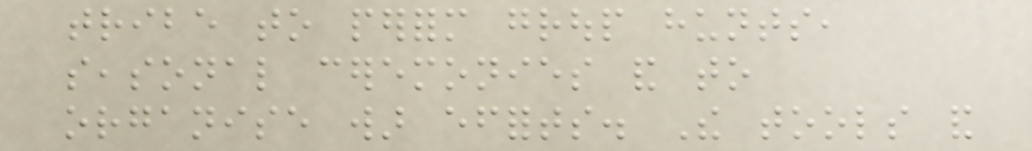tribe to perform group hunts,
seasonal ceremonies and to
organise war efforts. The tools and
